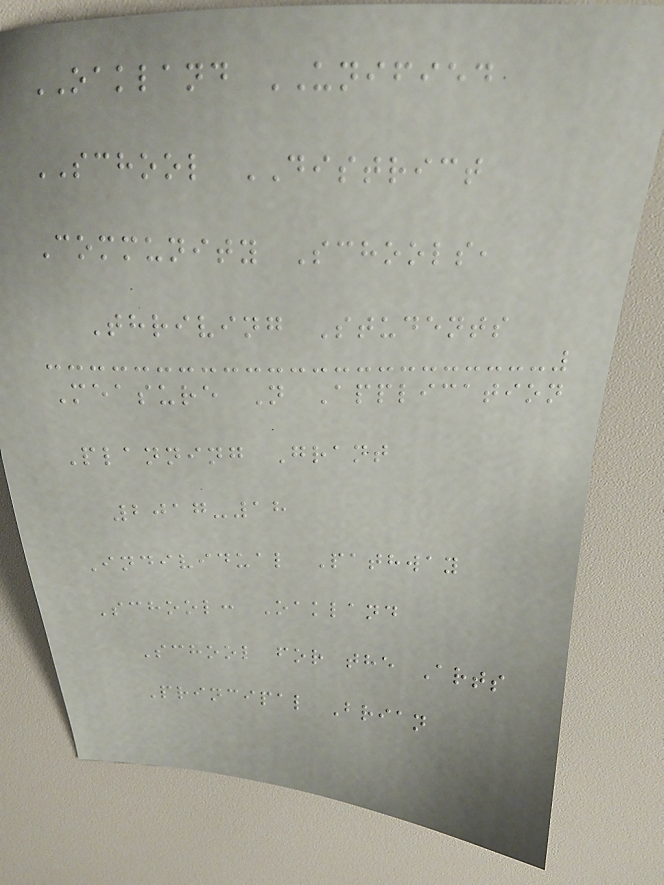OAKLAND UNIFIED
SCHOOL DISTRICT
Community Schools,
Thriving Students
Measure N Application
Planning Grant
2017-18
Individual Pathway
School: Oakland
School for the Arts
Principal Brian
